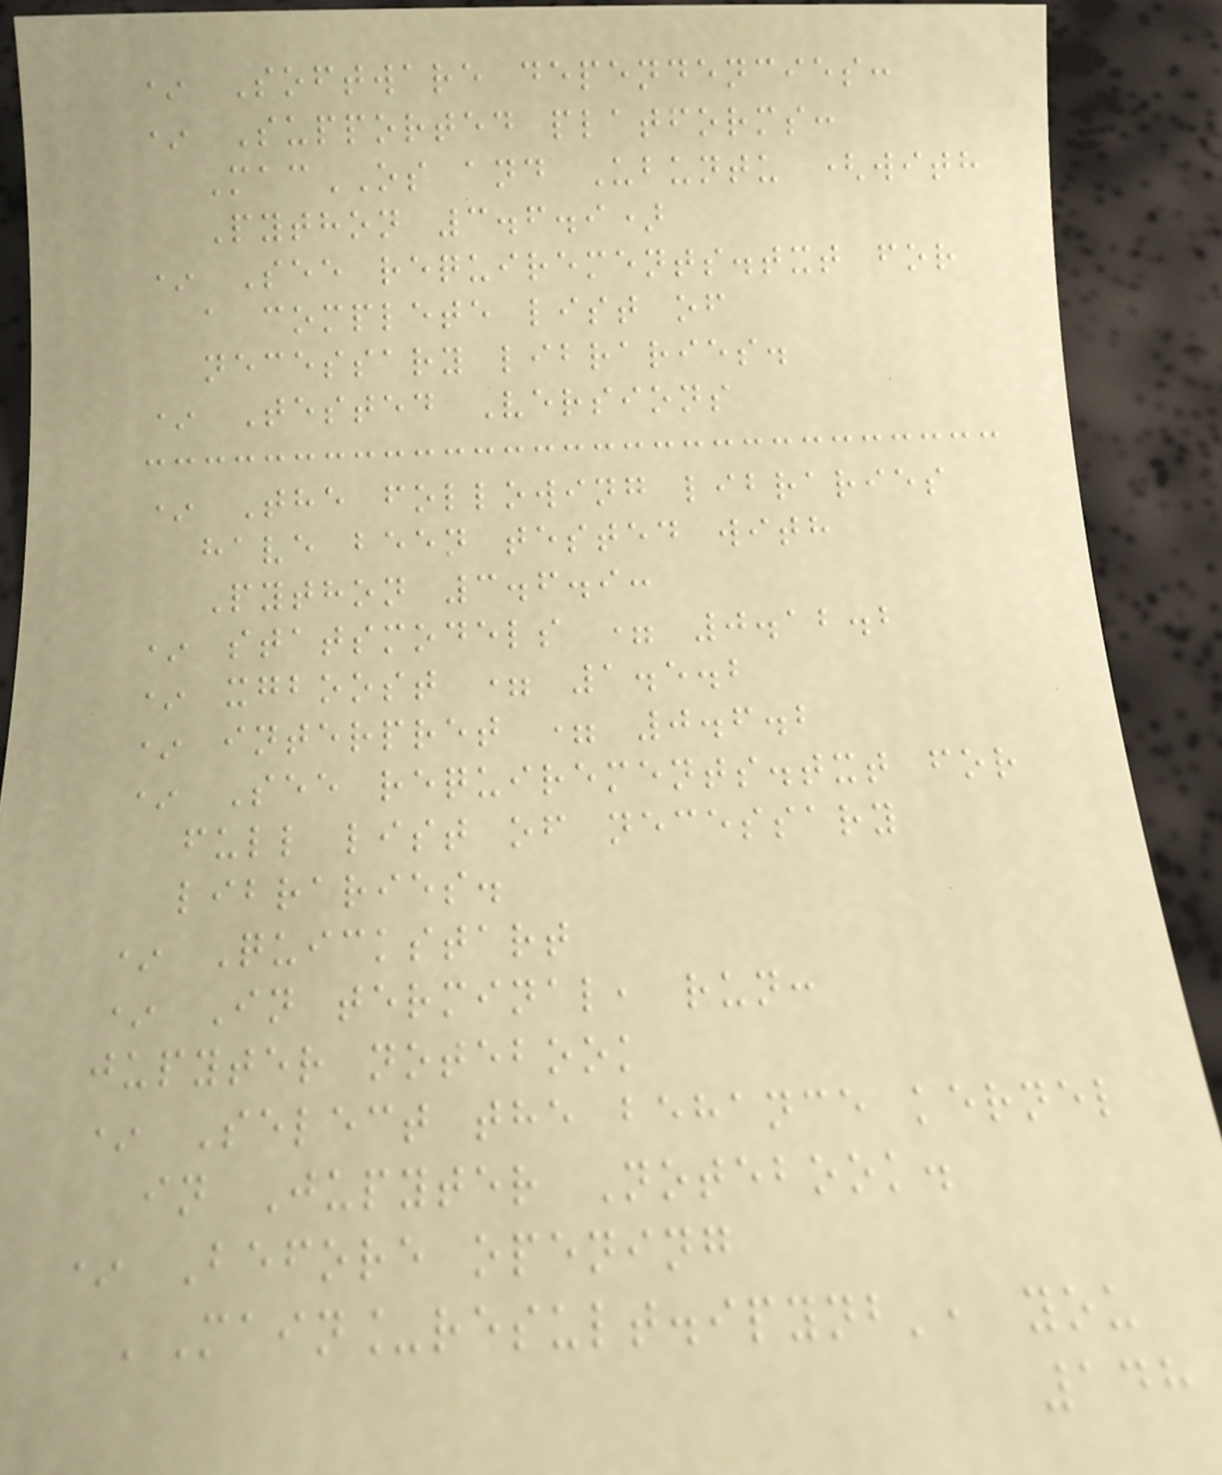* Software dependencies:
* Supported platforms:
MacOS and Ubuntu (with
Python 3.6.9)
* See requirements.txt for
a complete list of
necessary libraries.
* Tested Versions
* The following libraries
have been tested with
Python 3.6.9:
* statsmodels = 0.12.2
* xgboost = 1.5.2
* interpret = 0.6.2
* See requirements.txt for
full list of necessary
libraries.
* Quickstart
* In terminal, run:
jupyter notebook
* Select the behance kernel
in Jupyter Notebook.
* Before opening
'Main_result.ipynb', you
148
